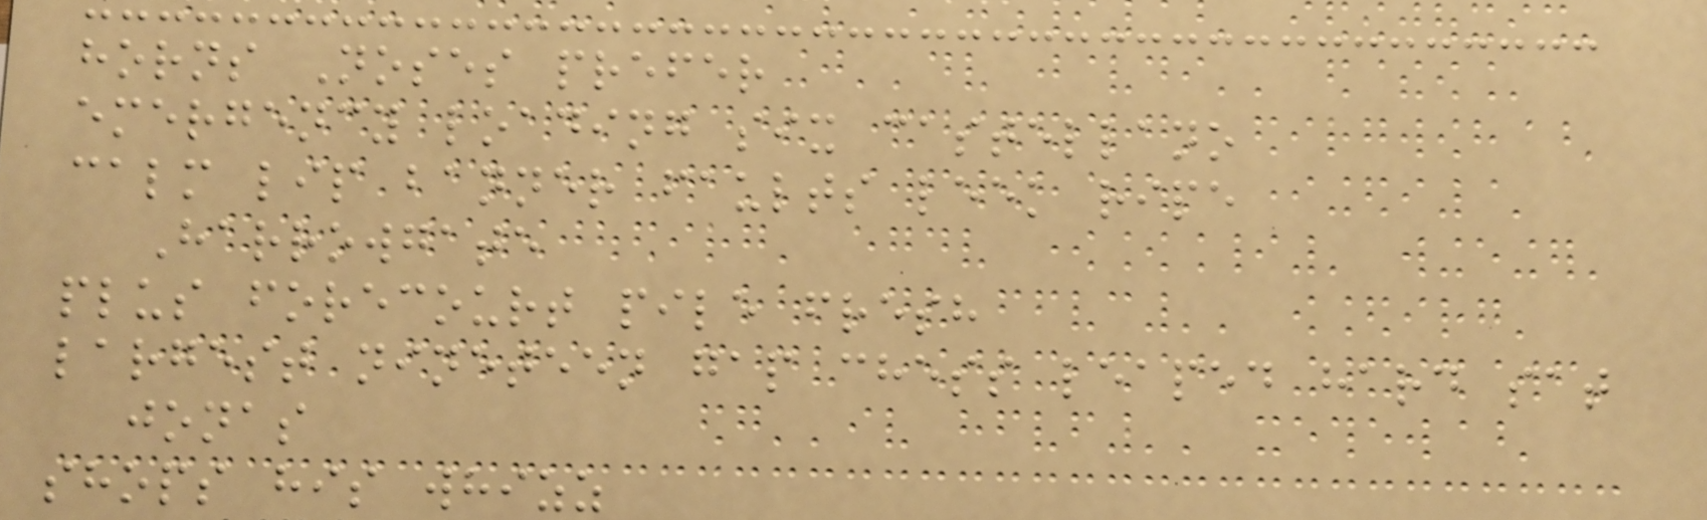horns Noses prefer
emergency loading six castellano
calm lip banner faults leek ripe
Harrowgate
plus forecourt pile fresh
largest nineteen gap chess leaped hard sat
jonas
shops his whizz
